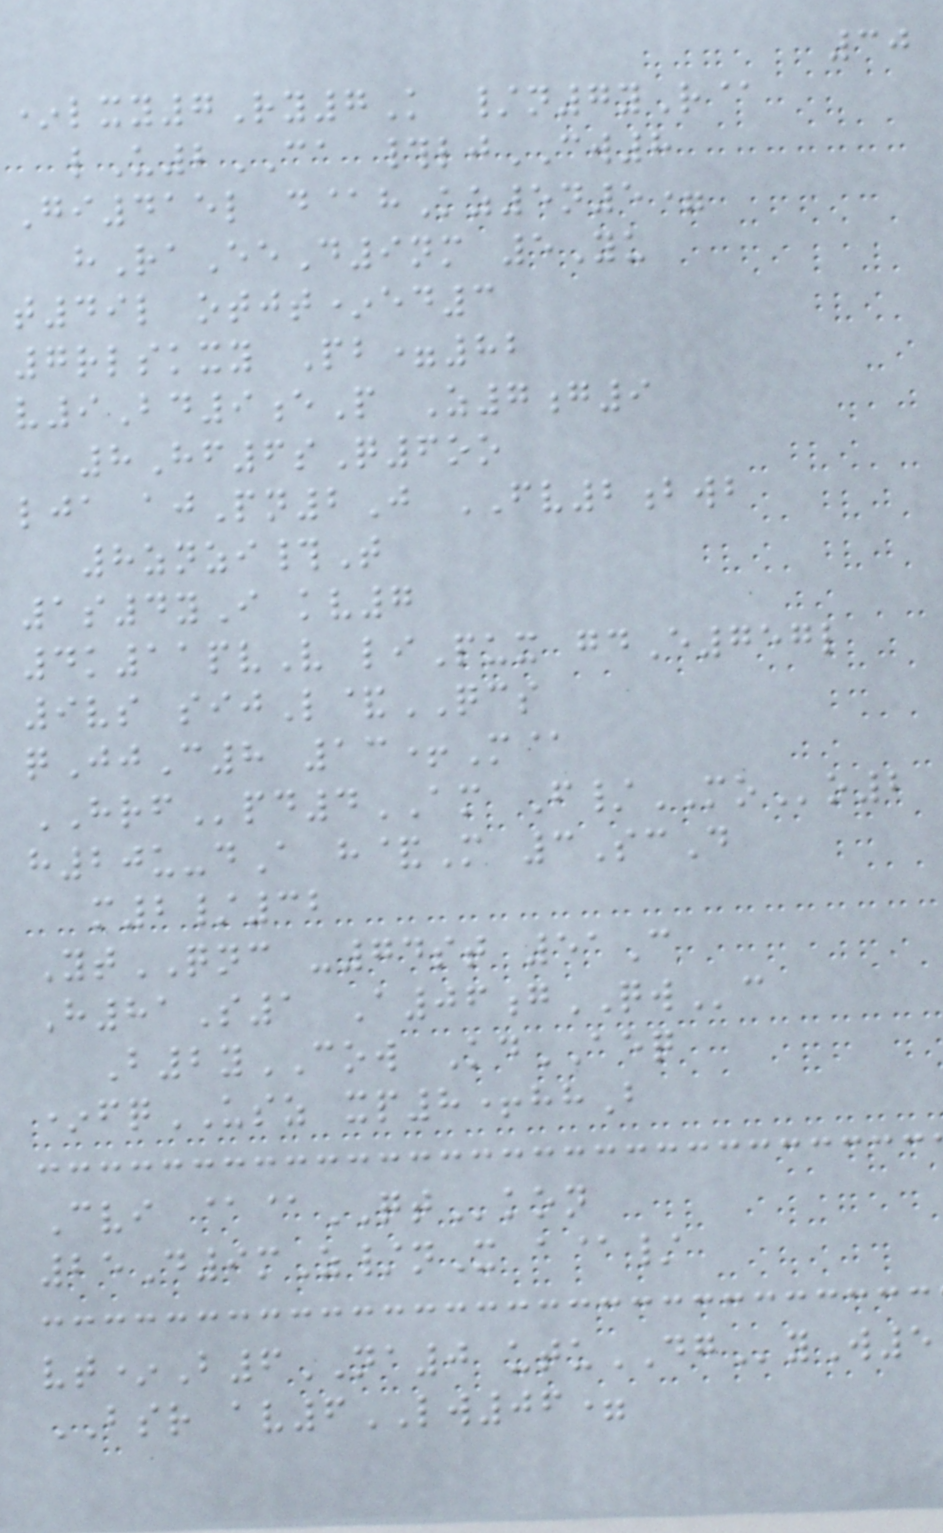30
*lxy7Ry7K /n7yR@
lU2CA #ljCW8
Gi415l d@hKz5n5=
hRaEeD9nm 5Yu
t49l otjt*ed3
7rlskxy Pb=82
v9Bd9eP Z7g9
8Hf6sQ6oo
lja ajPn2J FV2bwb
8znzi#T
1s4yI kv7
4k11pvV liPux gdE757l
9vs sijL&QCS
qJjC8 13+M@
HRFpd4AM F/MOo2
h20u-dA h&M 3ScD
m2/32
YtQNC -74st 51C
H81S1 A06gQWc
B2yCOW KdAEQ
*fqUSZ xp8+hhB
Cvi @@QTkon
25D9mZ/nX a@/
vt*B6NA0 utuDGyW5
BSR av6LW06=
